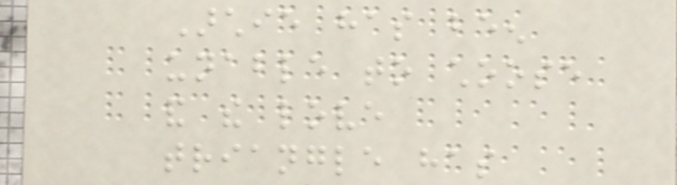Archie has been
unable to choose
and the love
triangle has
